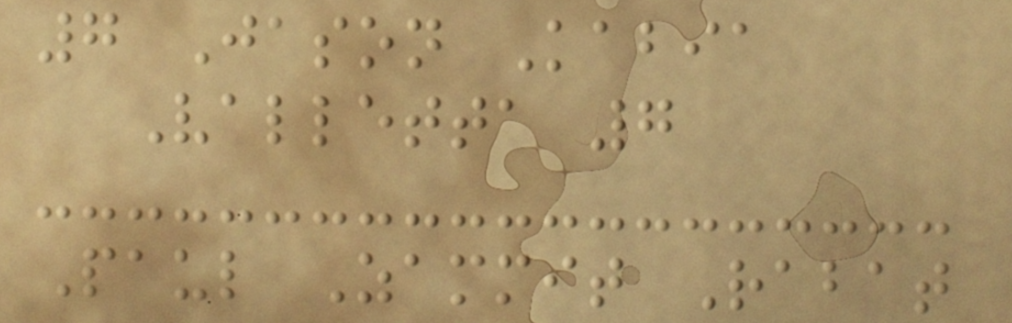7 Jason Kabia
Valletta 7
Paul Zammit Rabat
